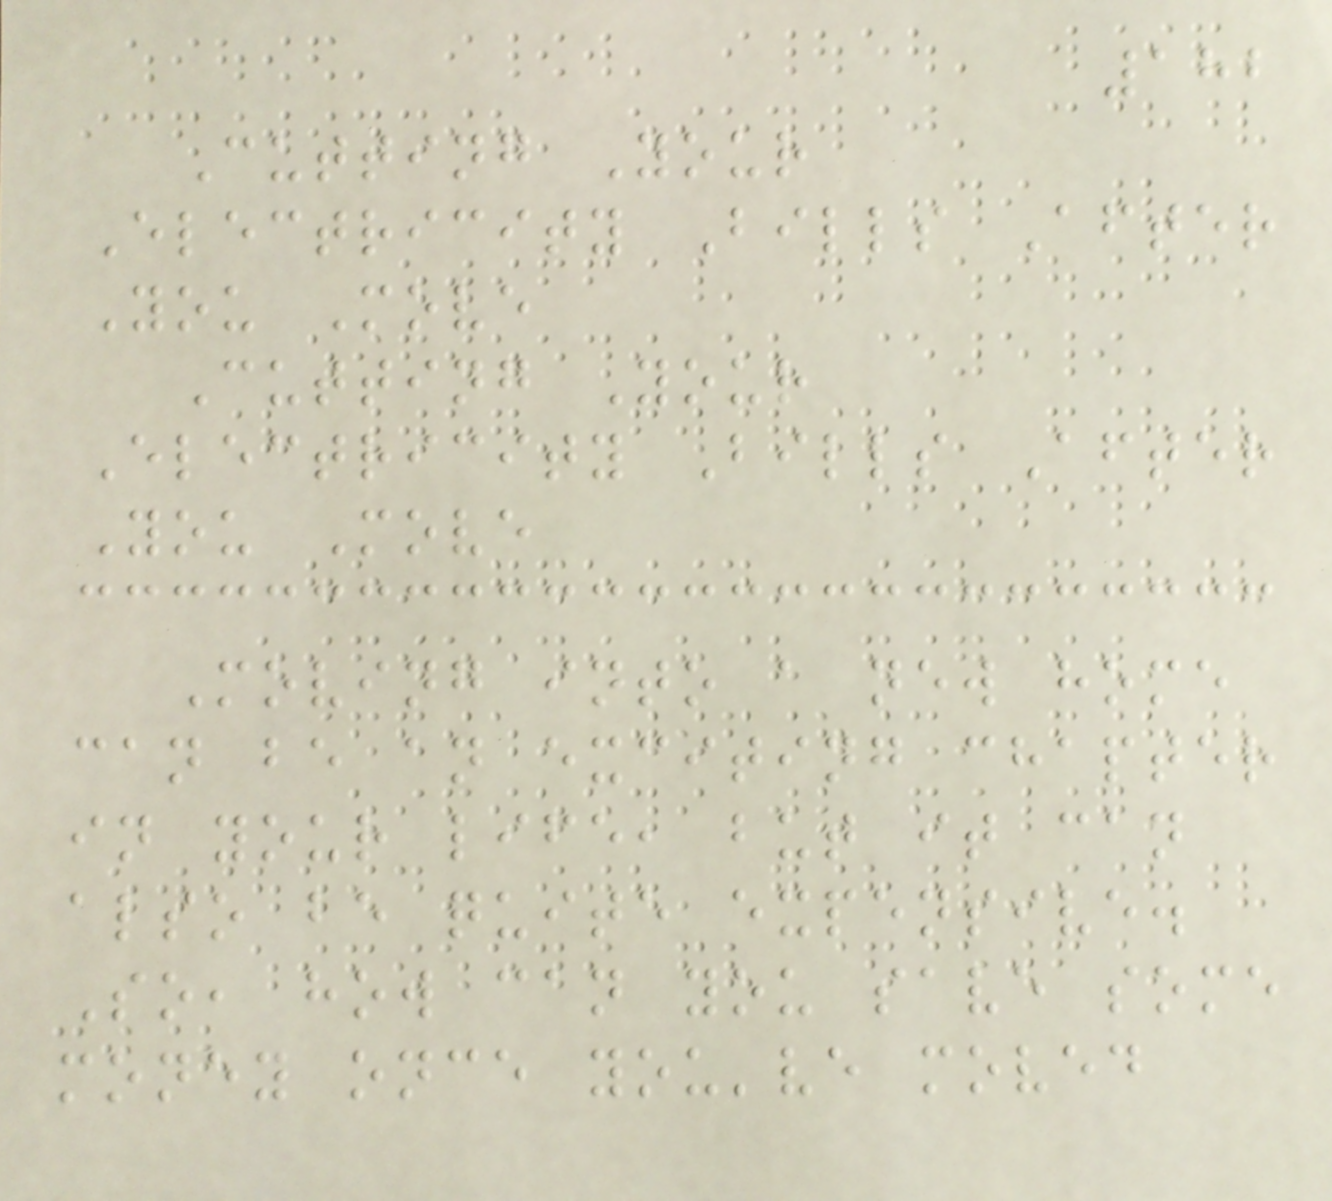182
Cutting Your
Electricity Bills After
You Move
Cutting Your
Electricity Bills After
You Move
Moving into a new home
can be an exciting chapter
in your life, but it can
also be quite expensive.
So, how can you save some
money once you've moved
